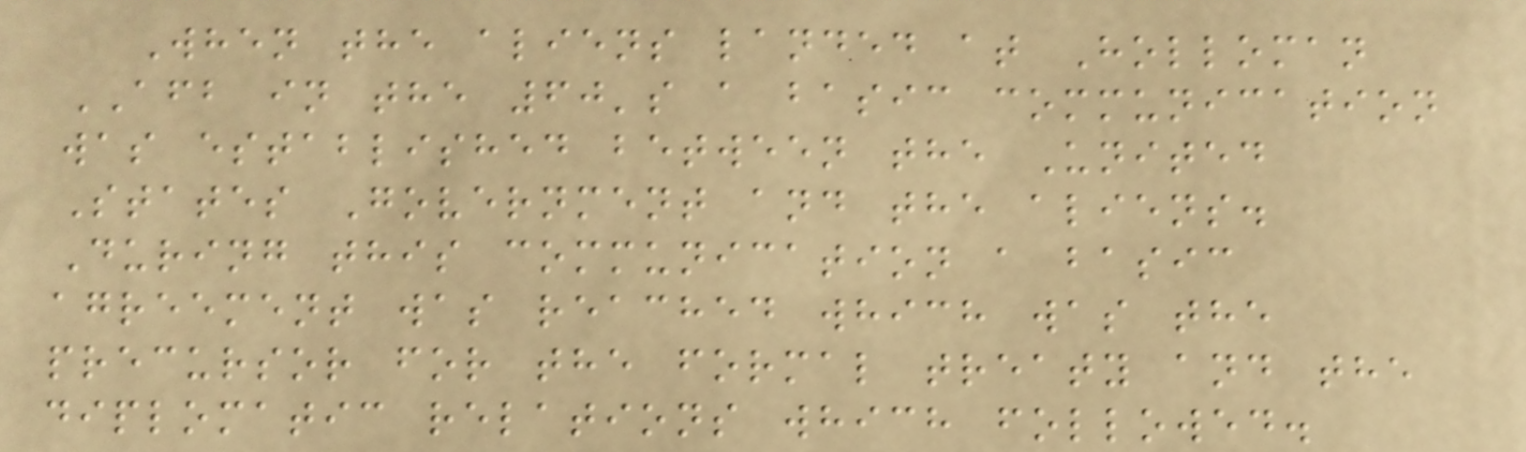When the aliens landed at Holloman
AFB in the 60's a basic communication
was established between the United
States Government and the aliens.
During this communication a basic
agreement was reached which was the
precursor for the formal treaty and the
diplomatic relations which followed.
